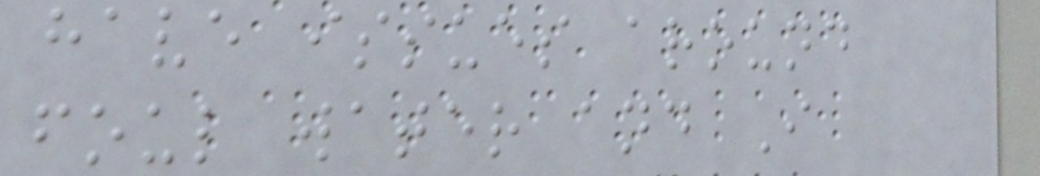have issues around
foul water and I
